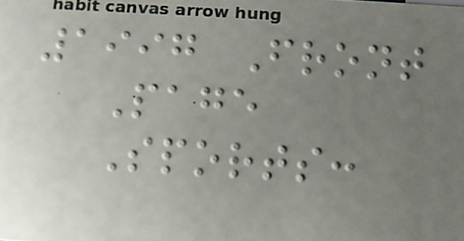1997 Front
Page
Sports:
